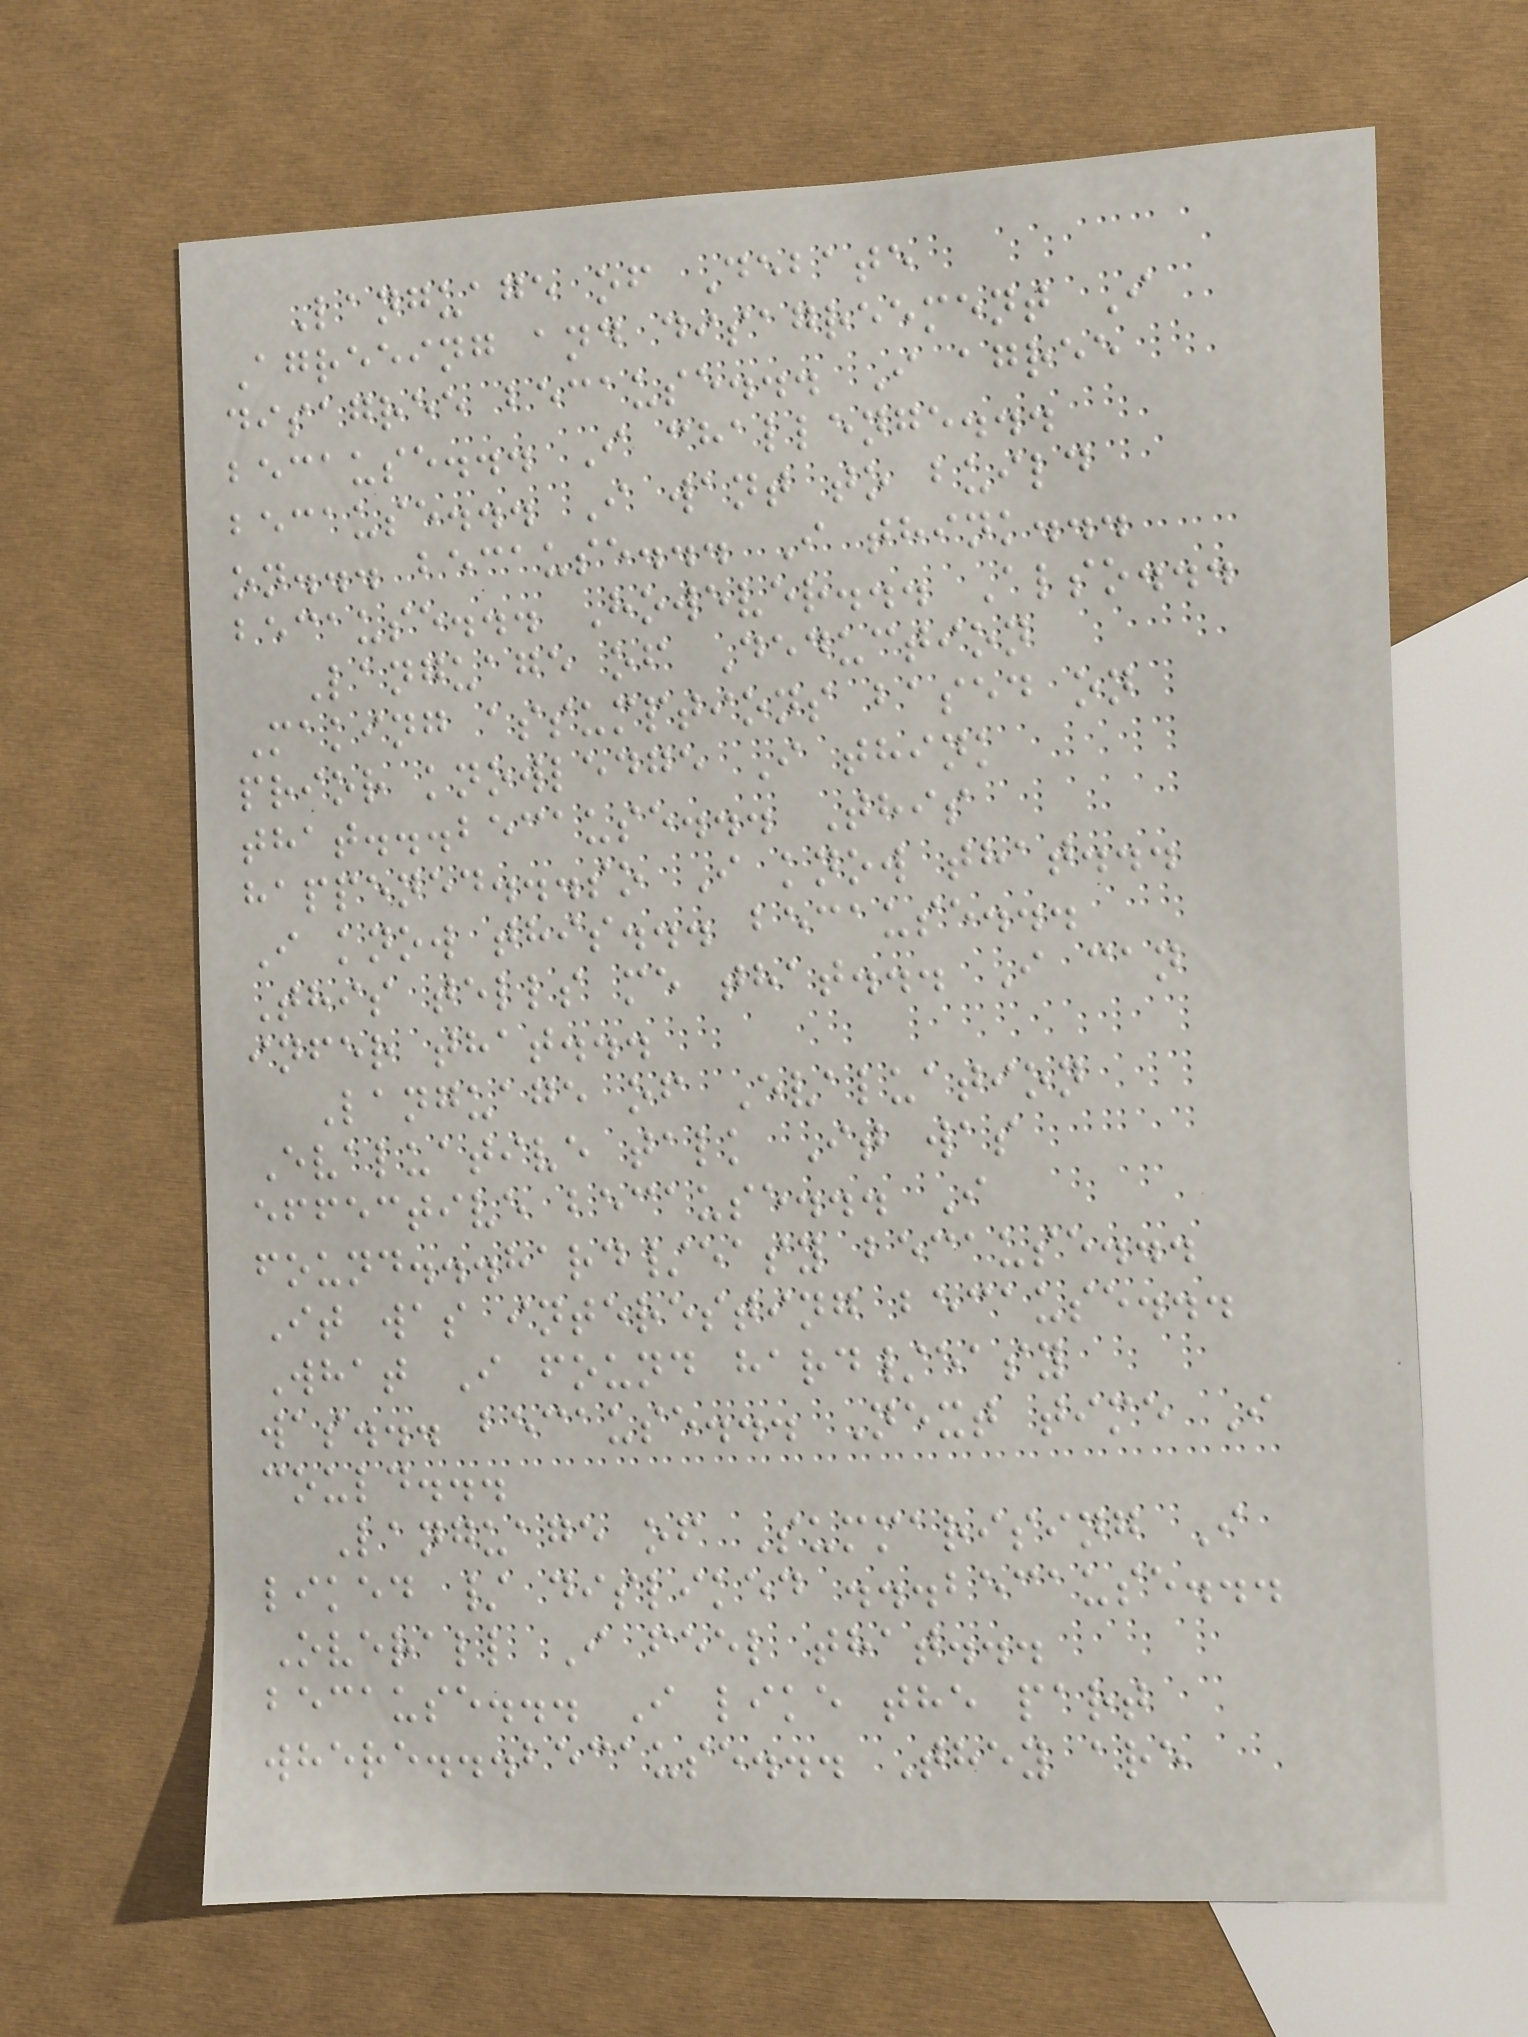Language of Debate
Agreeing and disagreement I
disagree because... I agree
because... I challenge...
because... I want to build
on... because... I think...
because... However... Also...
Language of Deduction
Making assumptions based on
prior knowledge I think
that...because... This
happened...so I know that...
I know this... because...
This tells me that... I can
infer that...
Language of Evaluation
Evaluative talk It was
effective because... I
found...hard/easy because...
It was interesting because...
What I found hard/easy
was... because... Next time I
could...
Language of Summarising I
liked / disliked ...because...
Overall I feel that...
because... I like the part
where...because... They are
